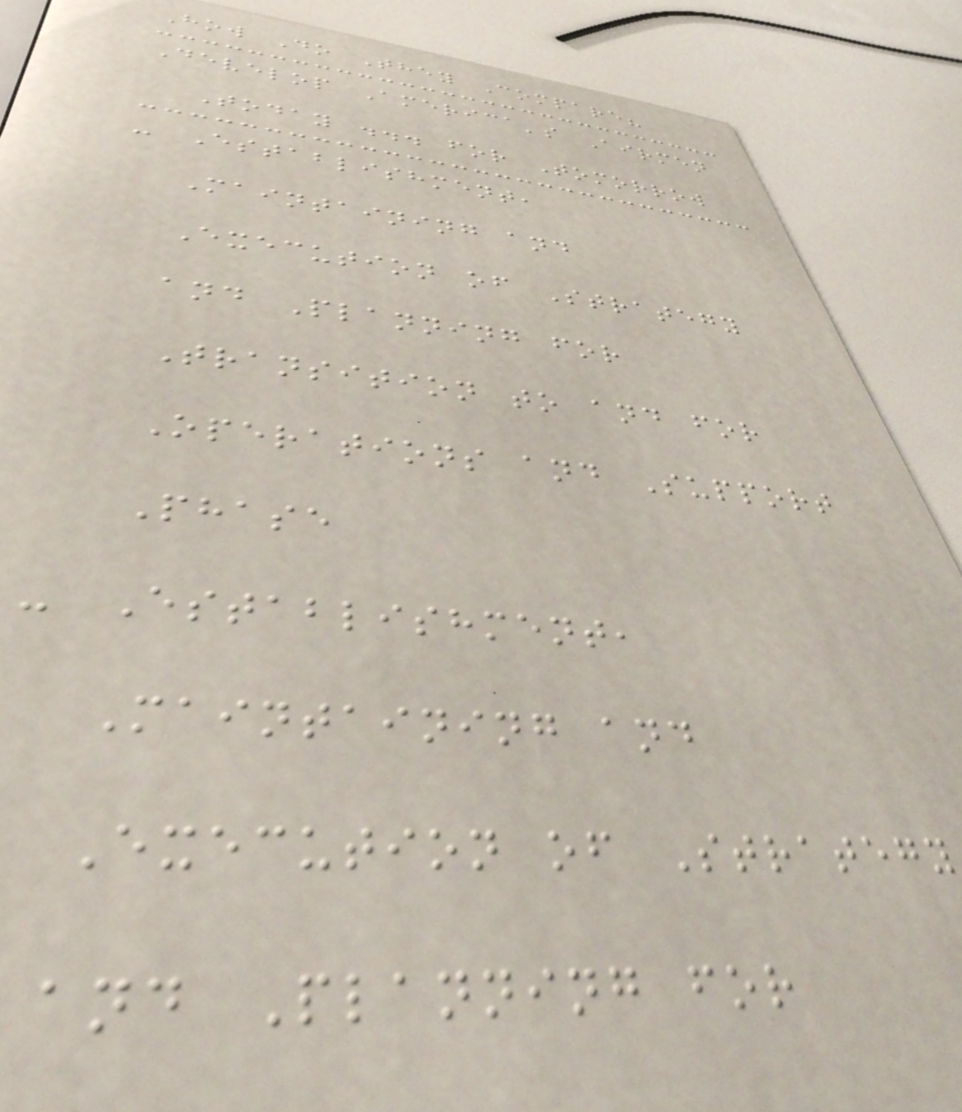How Do They Compare?
Develop America's Airmen
Today ... for Tomorrow
- Establishment,
Maintaining and
Execution of Strategy
and Planning for
Transition to and for
Operations and Support
Phase
- Establishment,
Maintaining and
Execution of Strategy
and Planning for
